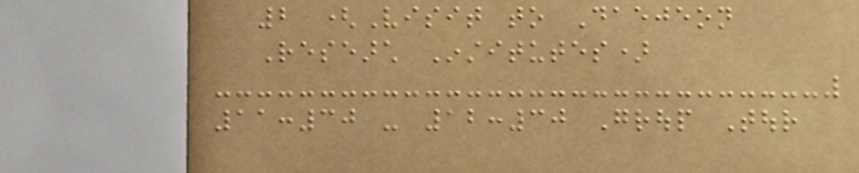2 (Visit to Daejeon
Research Institutes)
11:30 - 12:30 Group Tour
